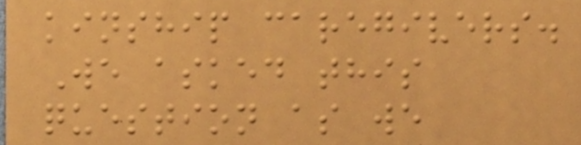kinship caregivers.
We asked this
question as we
